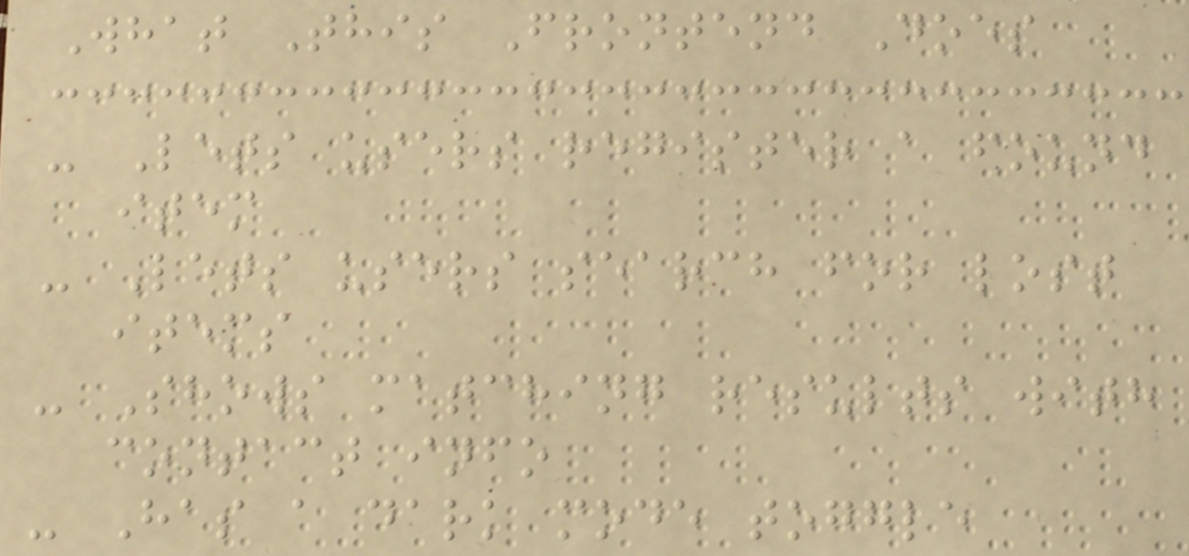What This Frontend Does
- Lets users register a found
item
- Lets users search for lost
items
- Shows matching results with
contact info
- Has a dark mode toggle
